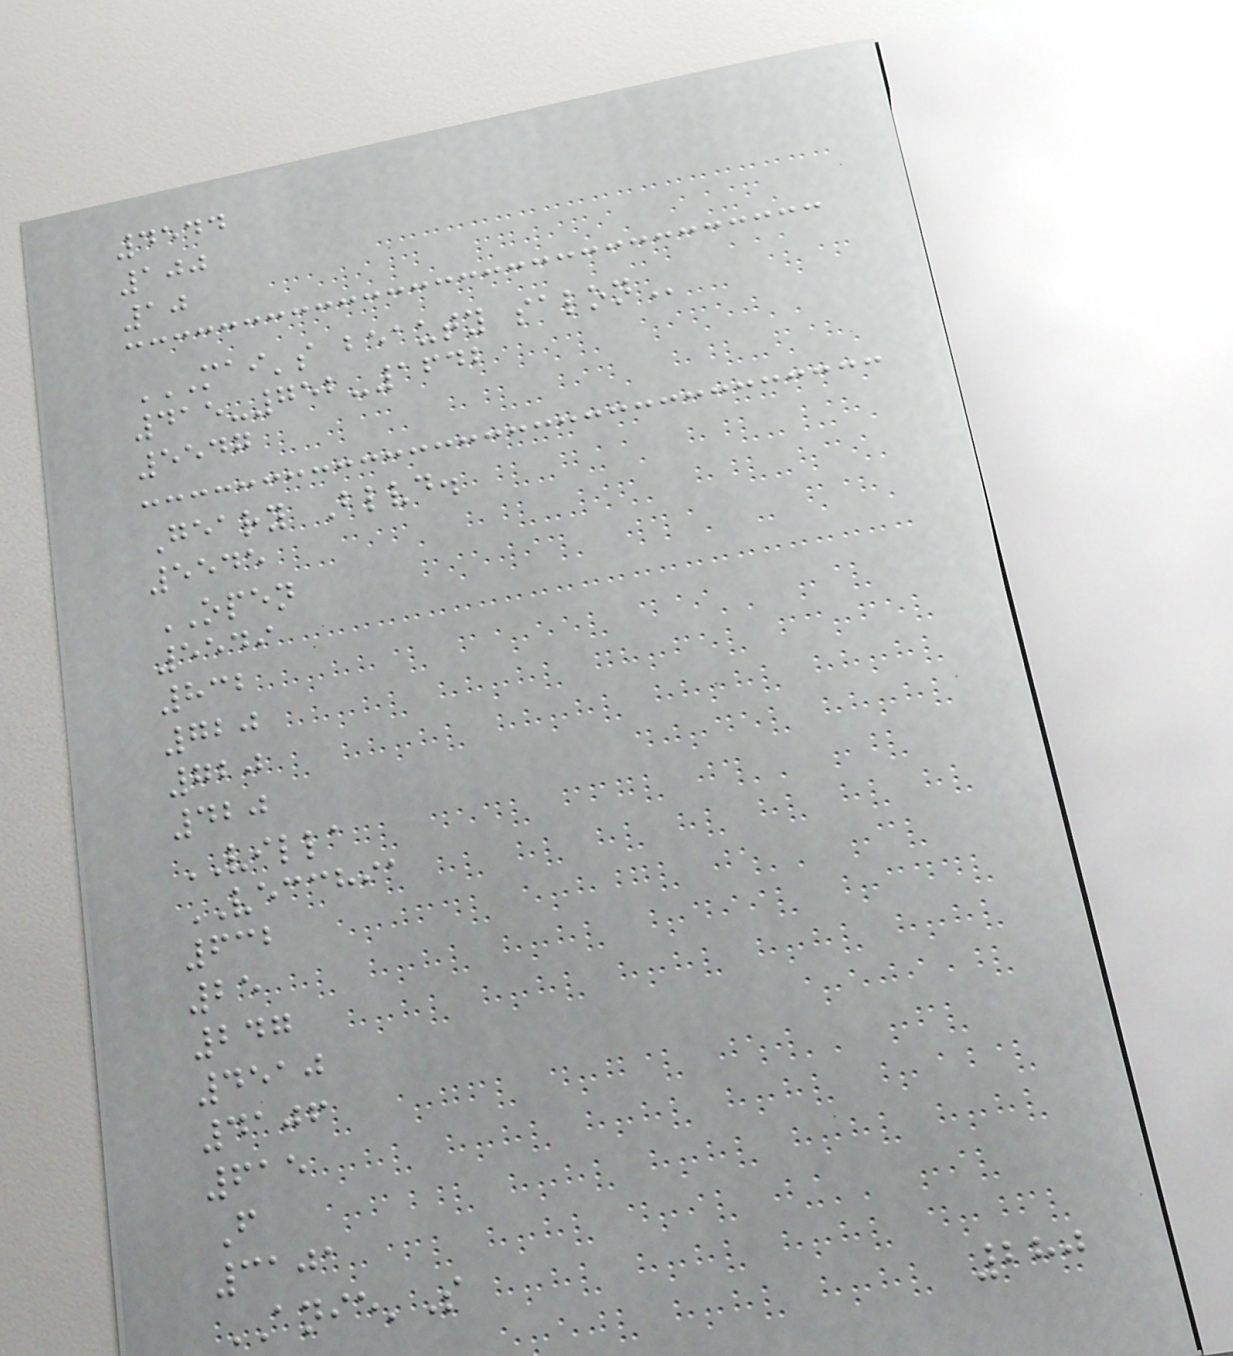4544
100
10
MAI'S BEAUTY SALON
415-752-1642
5547
Geary Blvd.
5545
OPEN
5549
832
720
720
420
VILLA
VECCHIA
632
25
247
4510
4106
615
F
3101
ANIE'S
280
